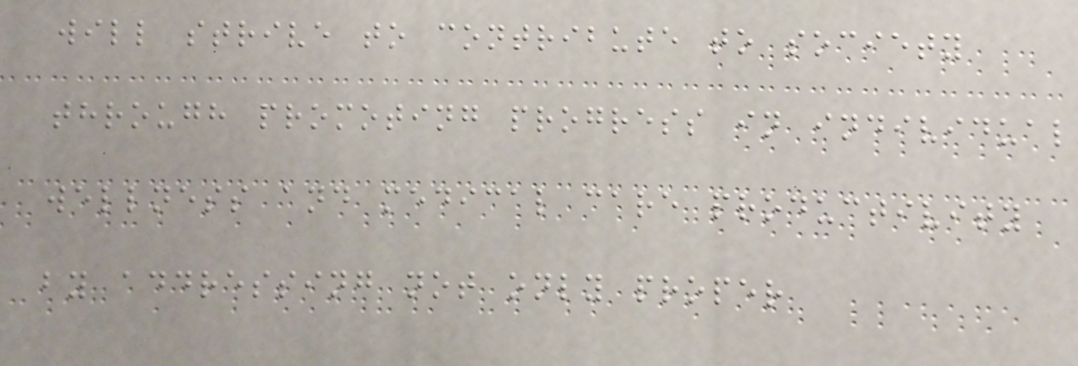will strive to contribute to society
through promoting progress in individual
wellness and medical care productivity
by addressing not only proper
